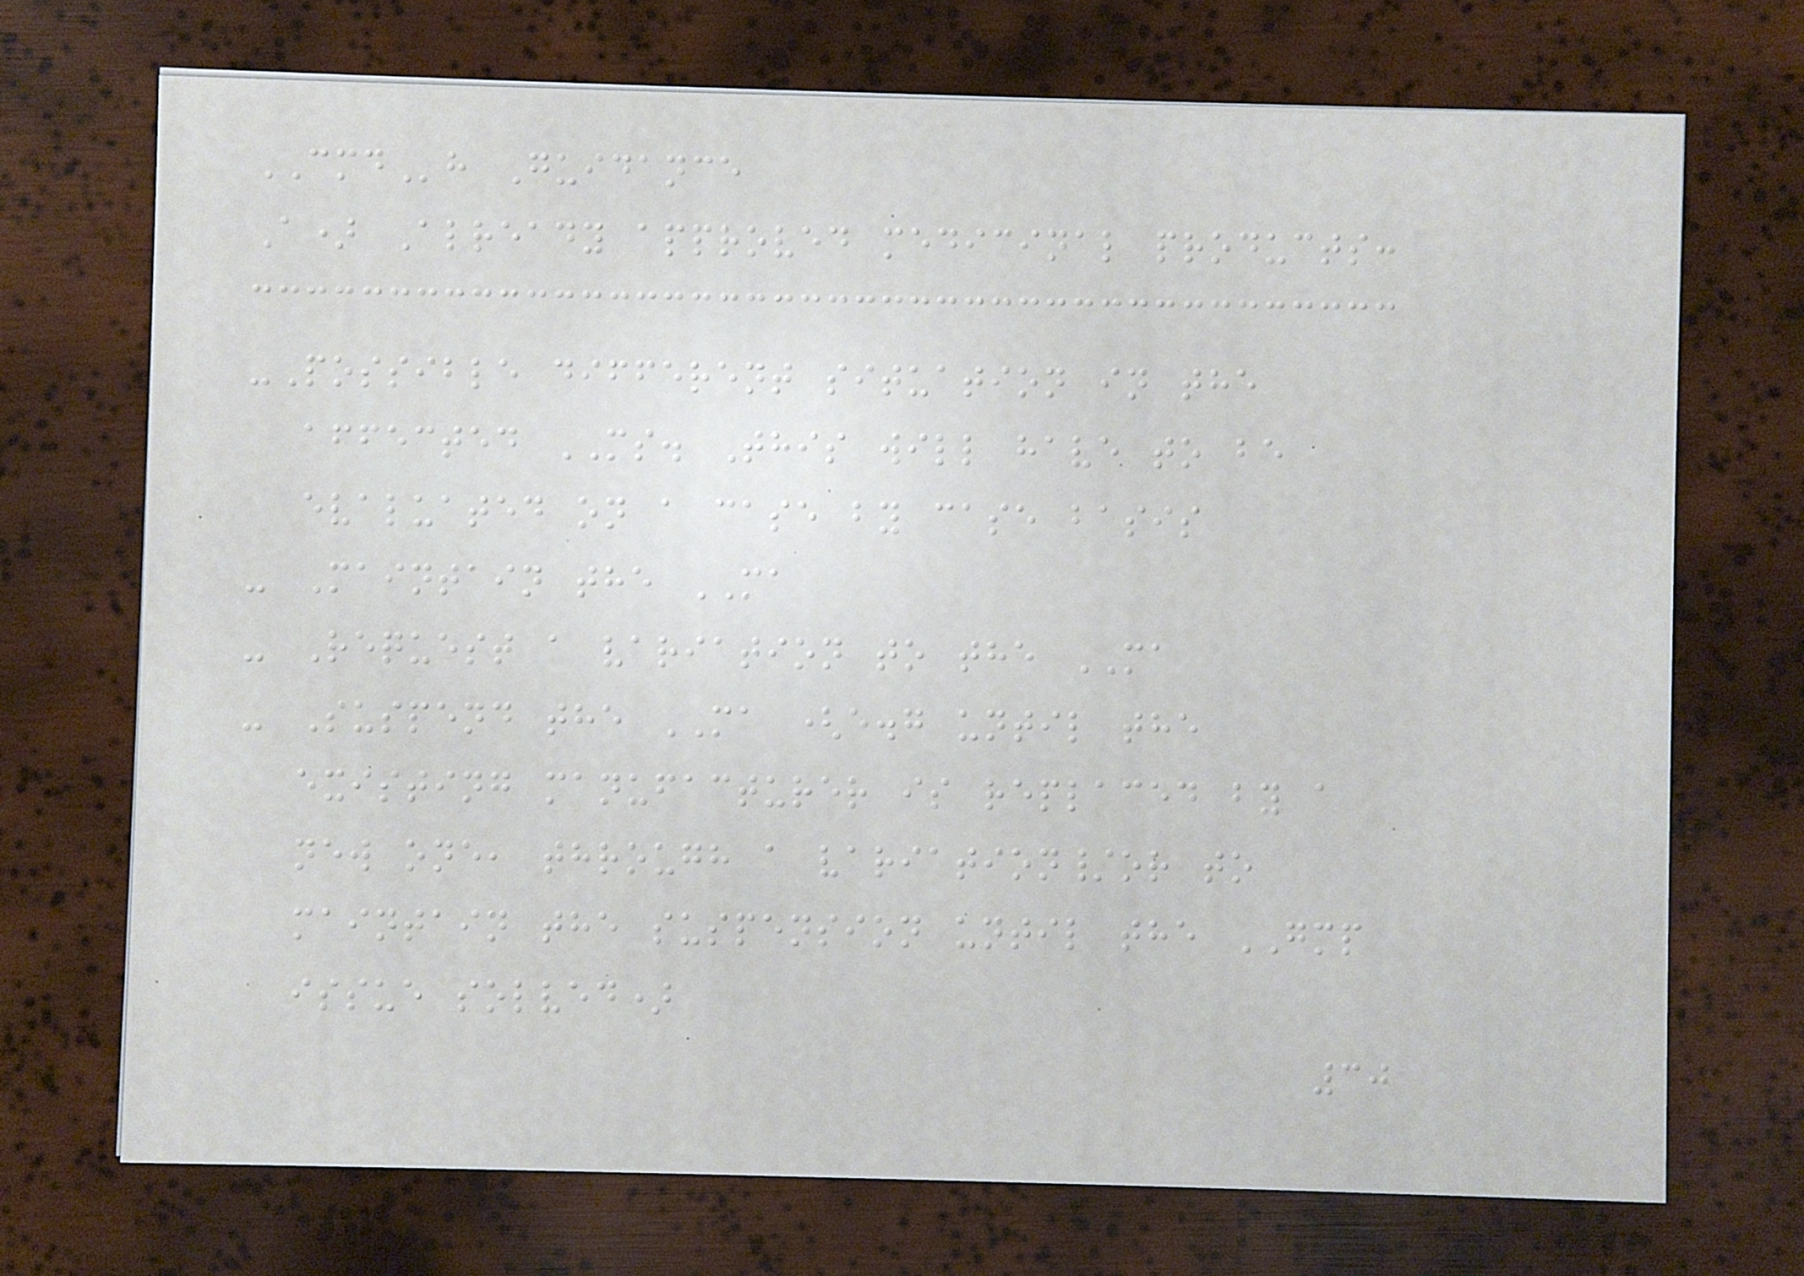CMDh Guidance
A) Already approved medicinal products:
-Possible different situation in the
affected MS. This will have to be
evaluated on a case by case basis
- Maintain the MA
- Request a variation to the MA
- Suspend the MA (e.g until the
existing manufacturer is replaced by a
new one, through a variation/or to
maintain the suspension until the GMP
issue solved)
30
